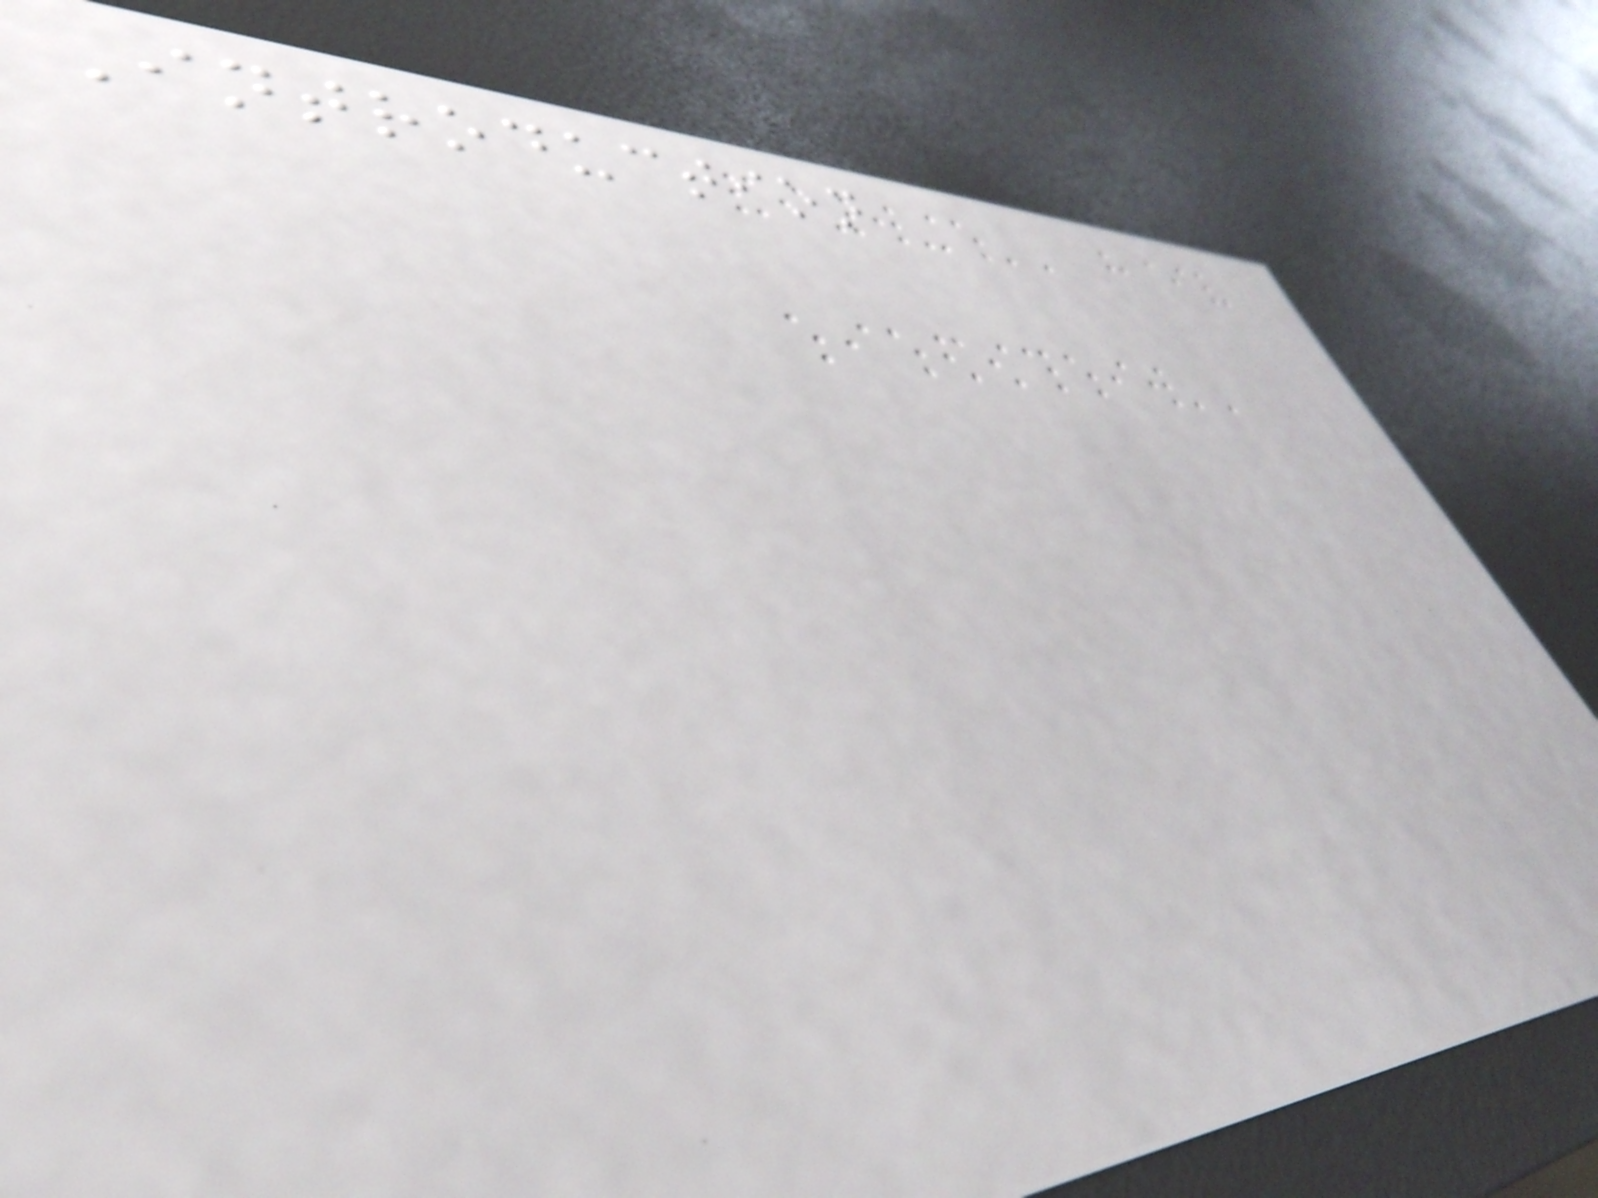Introduction
